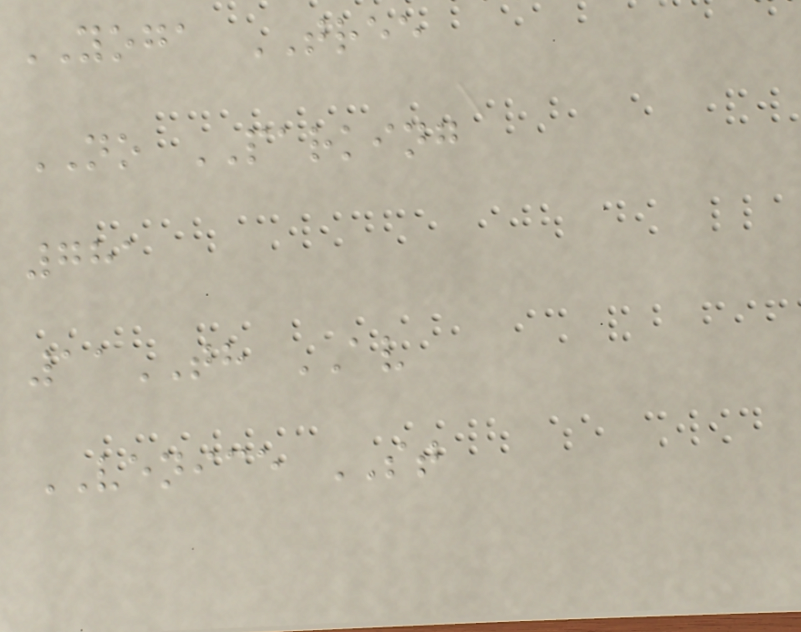YOGA TREE
NO PARKING
781
11TH AV
VENICE ST
